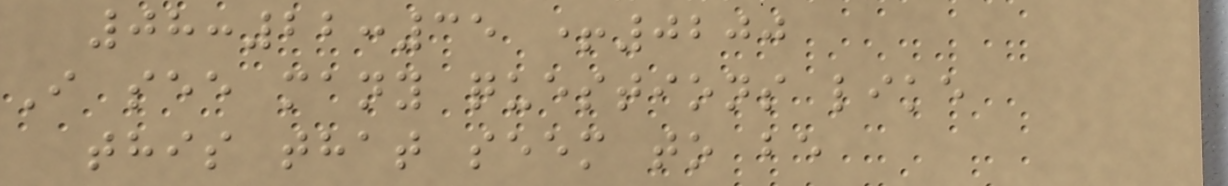08:22:35 +0200
I see many questions like
this that seem to be
